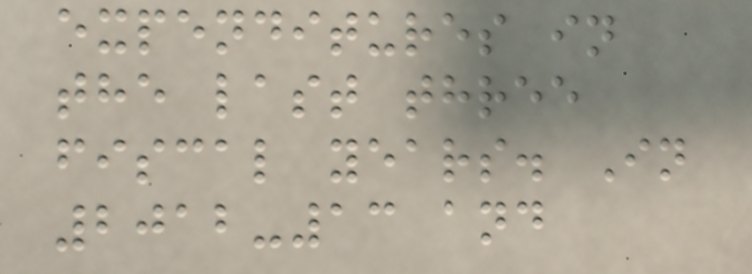expenditures in
the last three
fiscal years. In
2012-13 and
